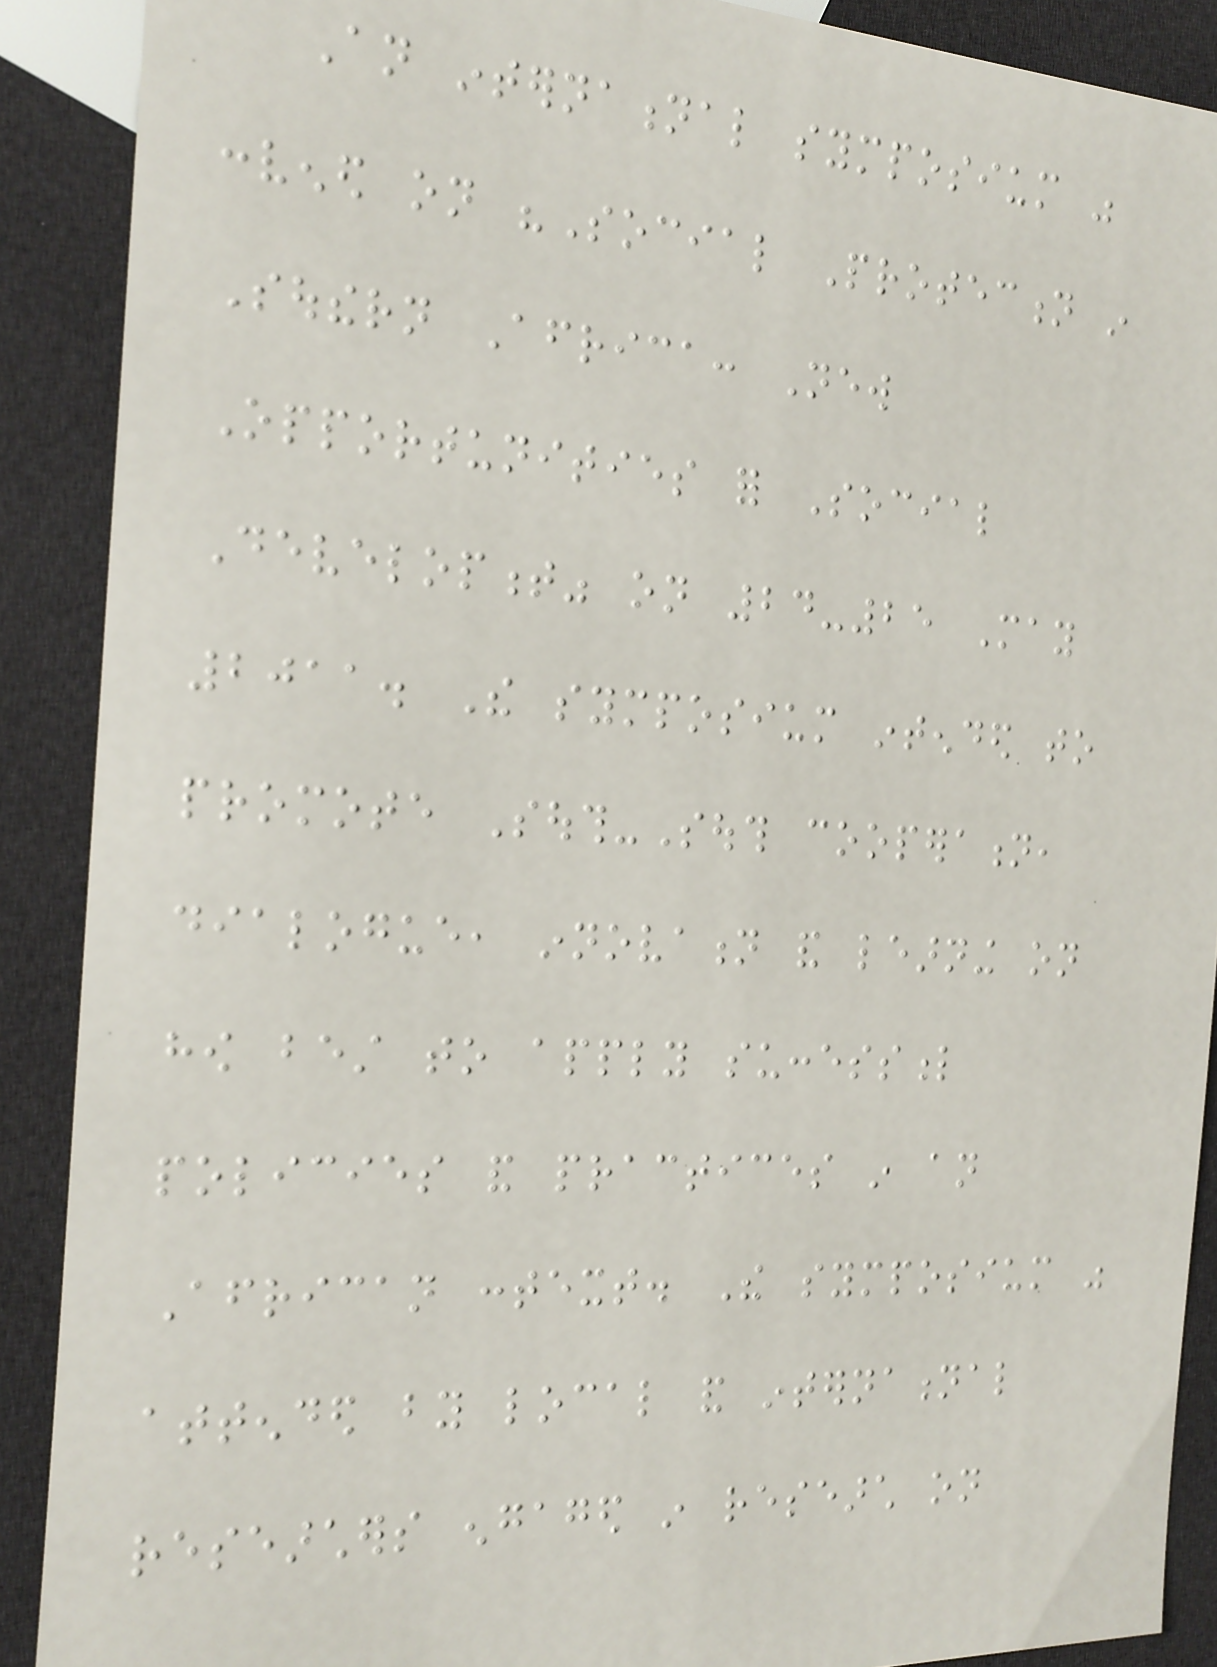An international symposium was
convened on "Social Protection in
Southern Africa: New
Opportunities for Social
Development" on 24-25 May
2011. The symposium intended to
promote South-South cooperation,
dialogue, innovation and learning on
how best to apply successful
policies and practices in an
African context. The symposium was
attended by local and international
researchers engaged in research on
